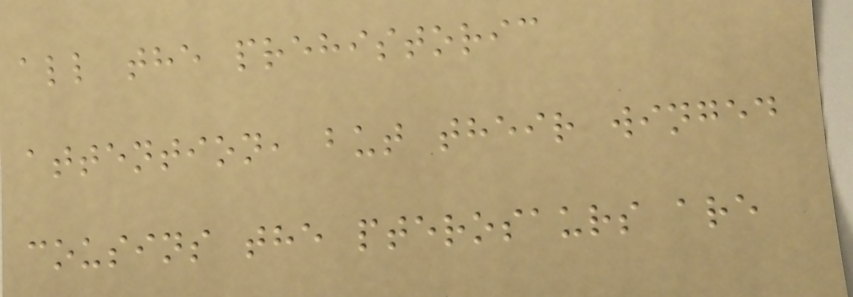all the prehistoric
attention, but their winged
cousins the pterosaurs are
